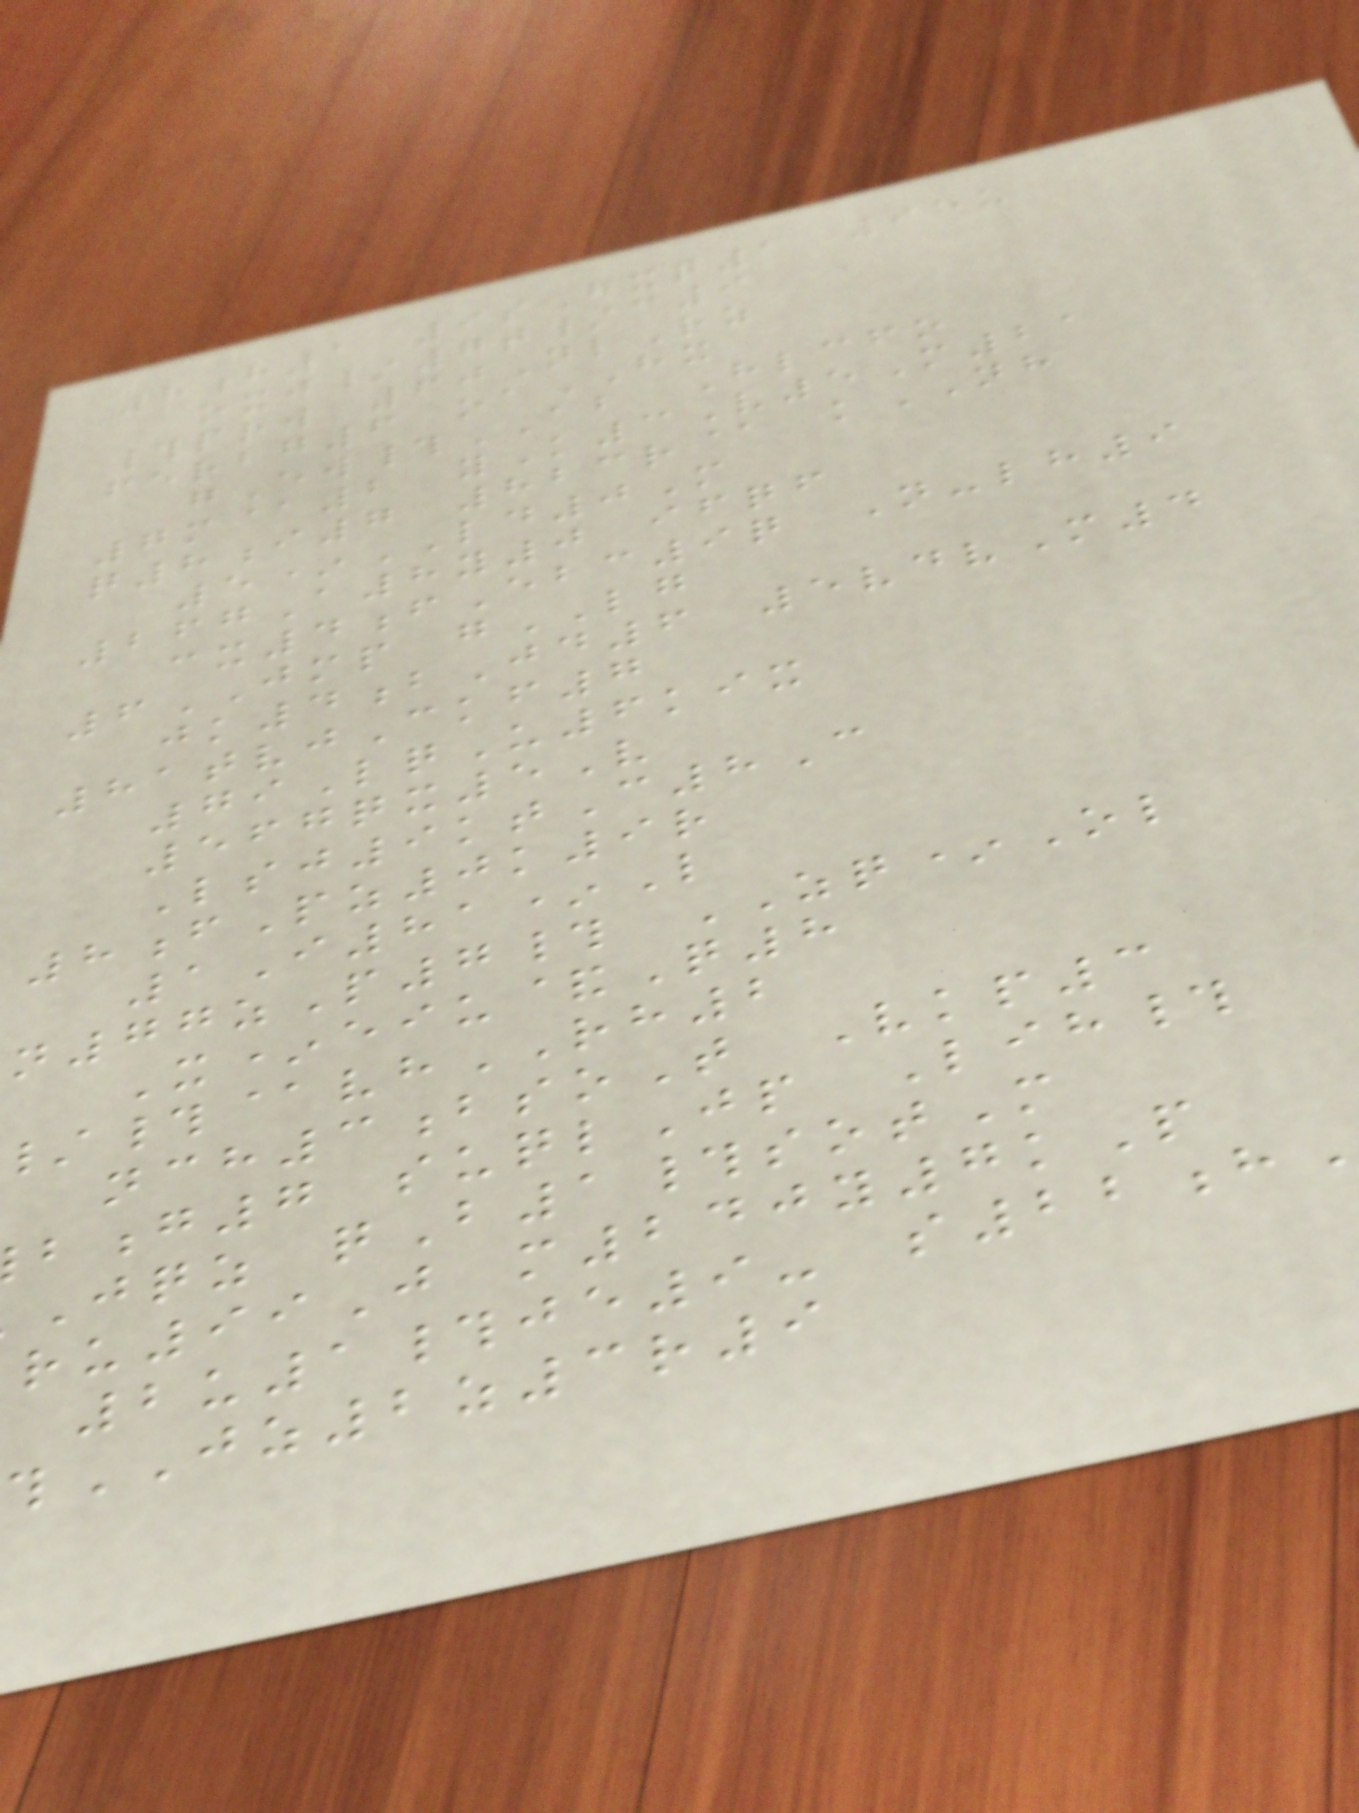8h1 9sGxq1 95u
oxj/7t/c9
#prw 60NlRz
ferbg6 oaHX
gEw#AB Hlcfo
7m@2 yK3V5M21
q8i7 823r@ kNH
5*LD0M
267A8y0 ifqf
cx4fEbc9q N-lh9
6JMP gLG
jk4bJd6 5vdvM4
81tvjCkf7
79LqU6kix
567qx5V
Lsj9ktC8C
8fPz0k9r
1I81*L
n77zP7# ZQ*Ol
X*eiu&Q8
#@vhRH2
nch3bsoT Vkp3
g7 suqlJp Lih#
jqz qB1#sotM
u99J m240y7kP
2u1#je9- s22h
JZ2z3r9
